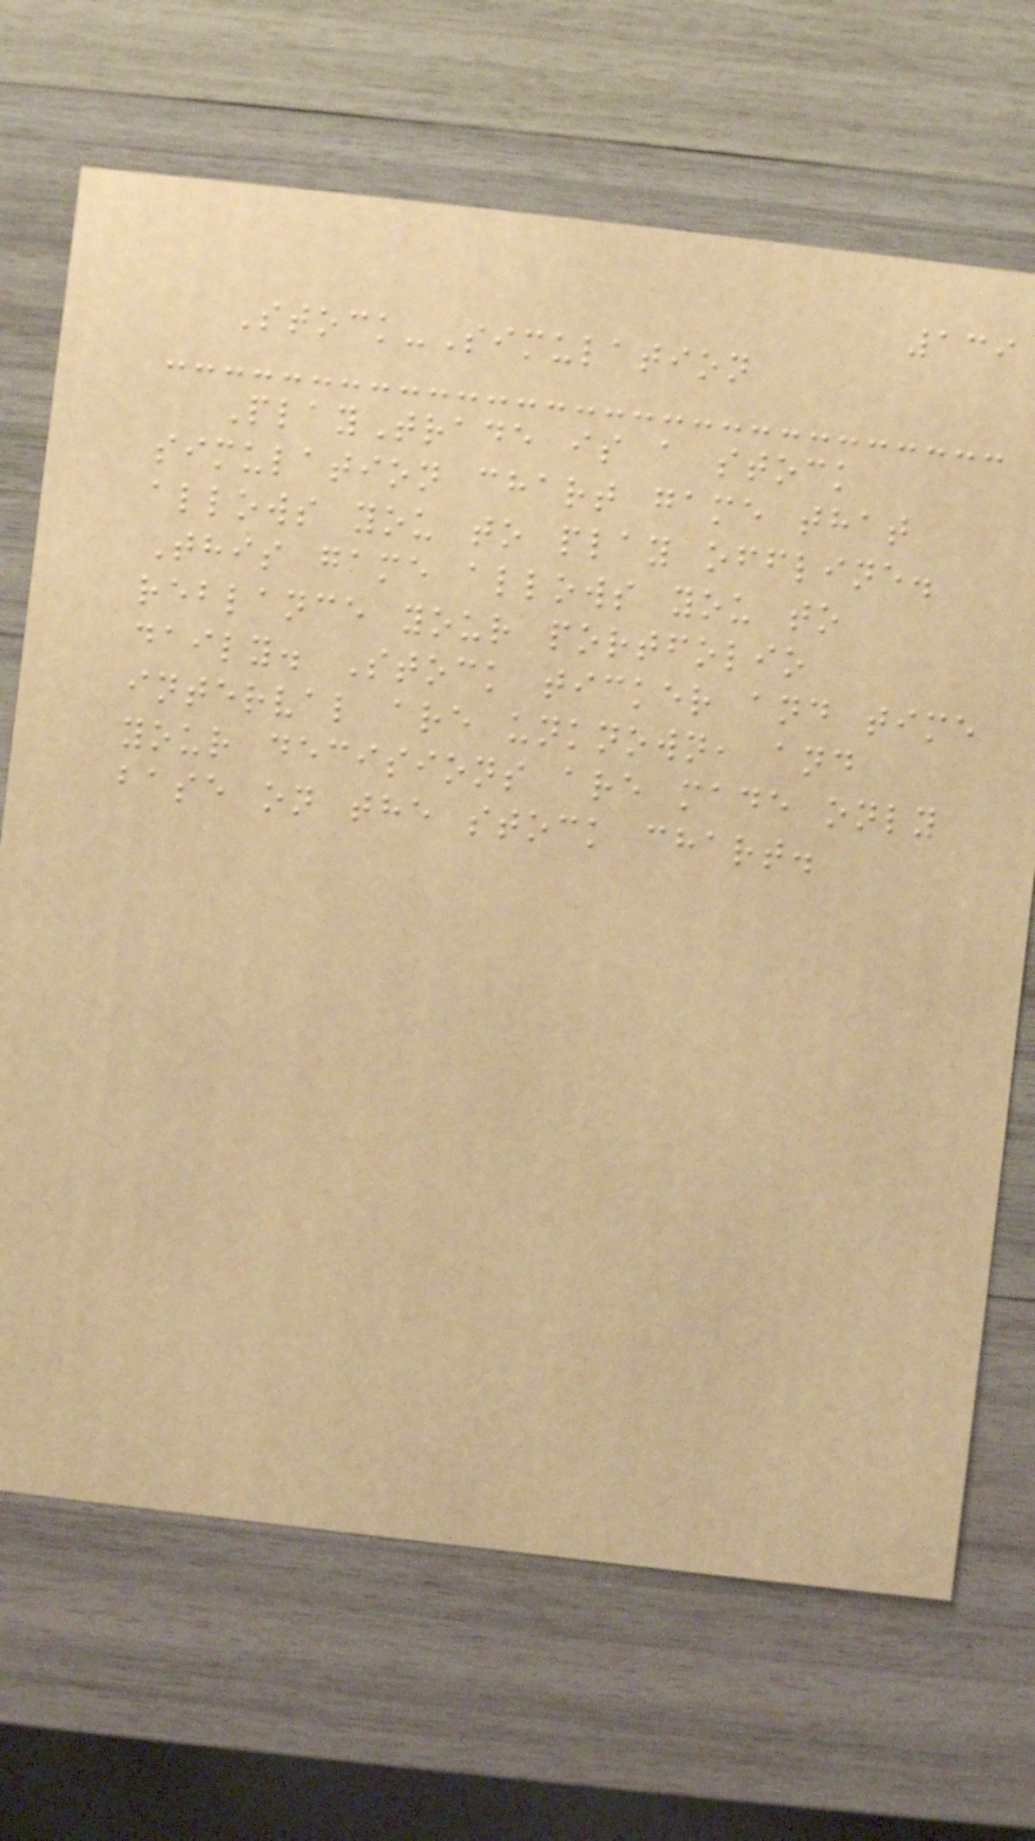139
Stock-Simulation
PlayTrade is a stock
simulation chart game that
allows you to play offline.
This game allows you to
reblance your portfolio
daily. Stock ticker and time
interval are unknown, and
your decisions are made only
base on the stock chart.
